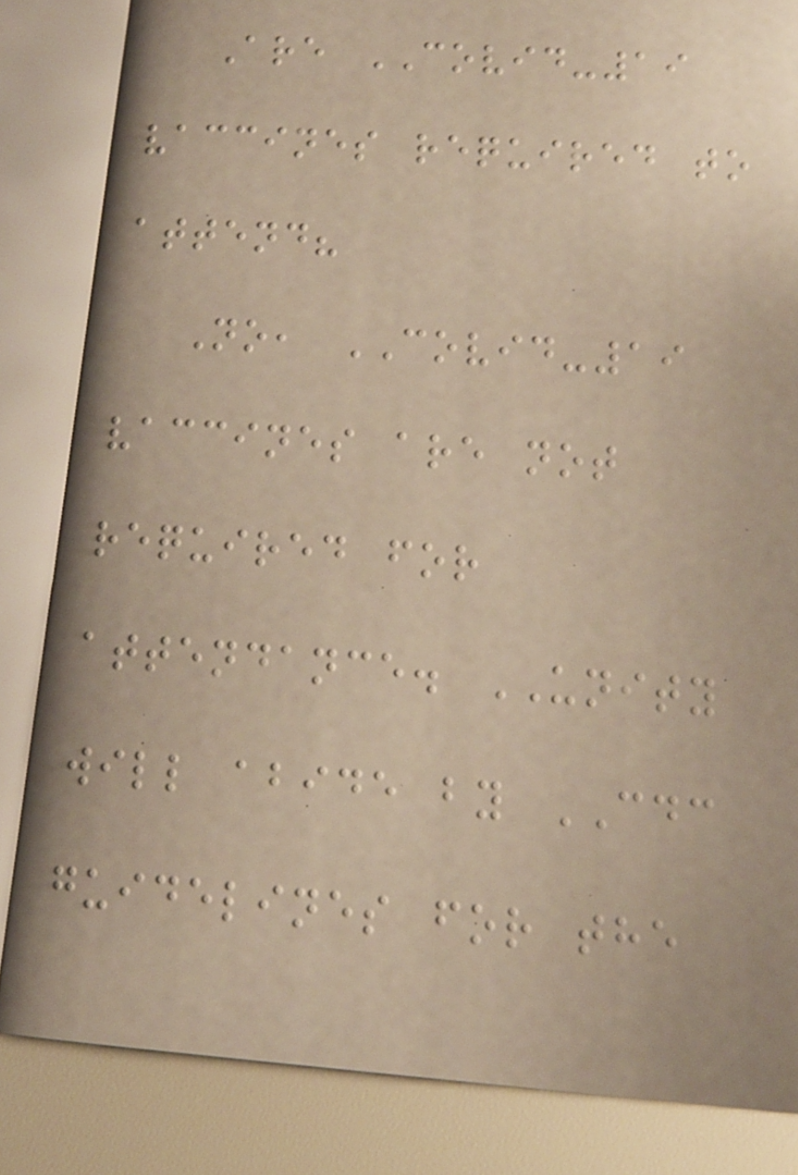Are COVID-19
vaccines required to
attend?
No, COVID-19
vaccines are not
required for
attendance. UNITY
will abide by CDC
guidelines for the
